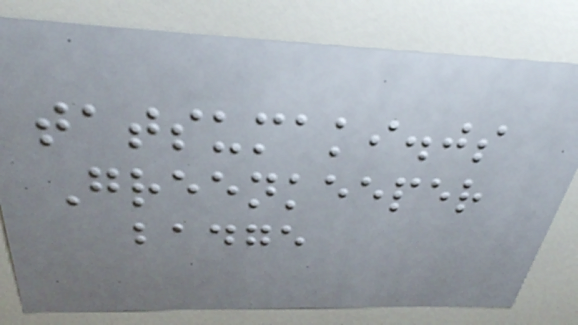tatsumaki.js
Greenkeeper
badge
